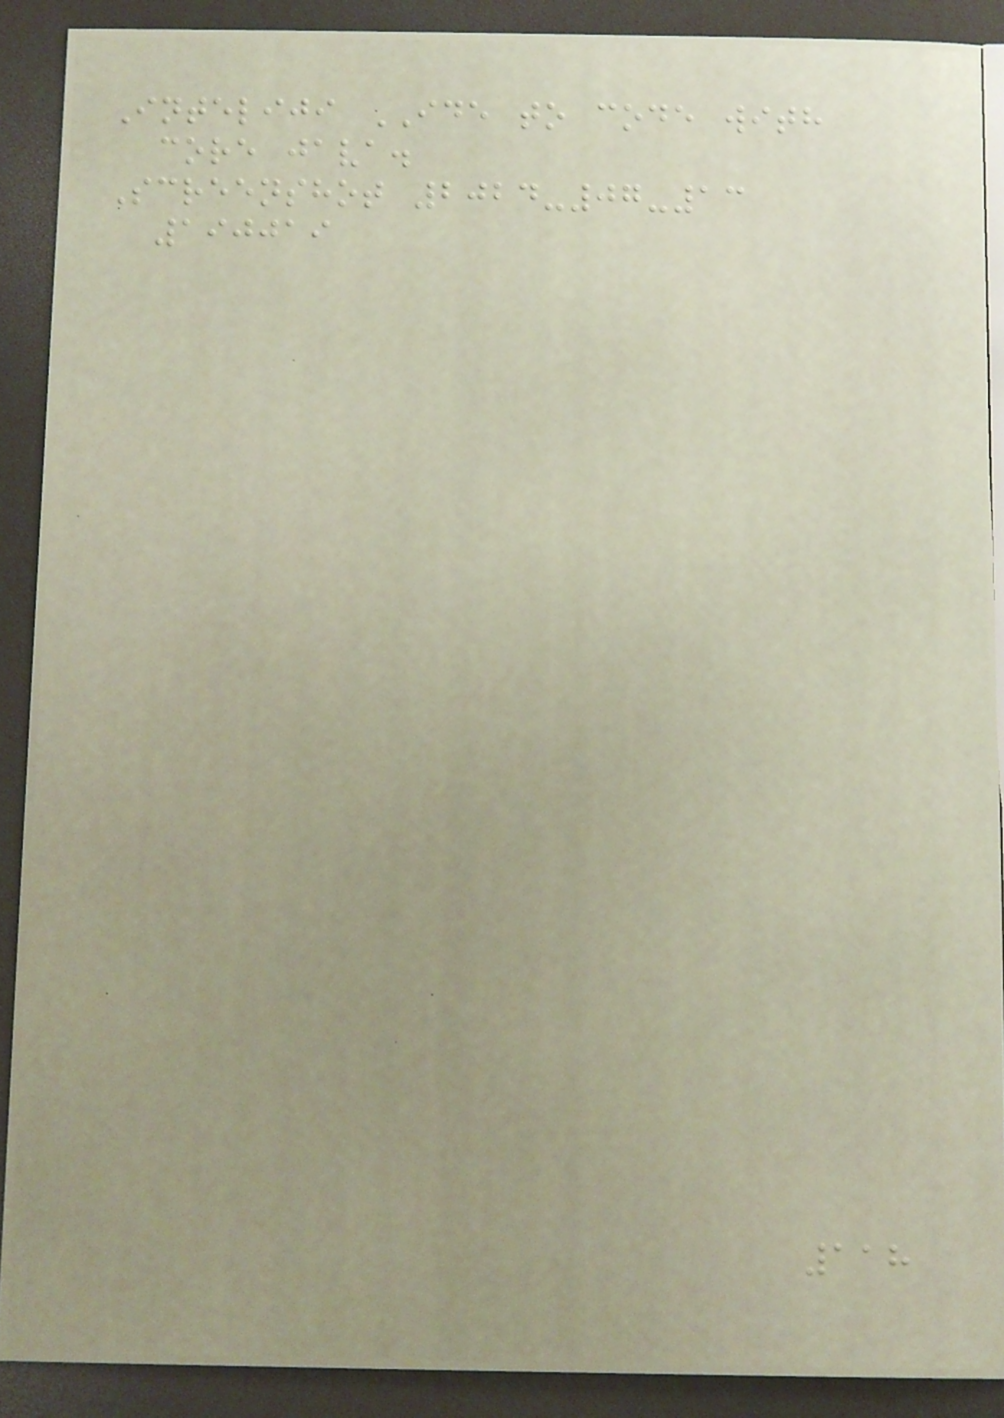Inteliji IDE to code with
core java.
Screenshot 2024-07-13
190019
118
